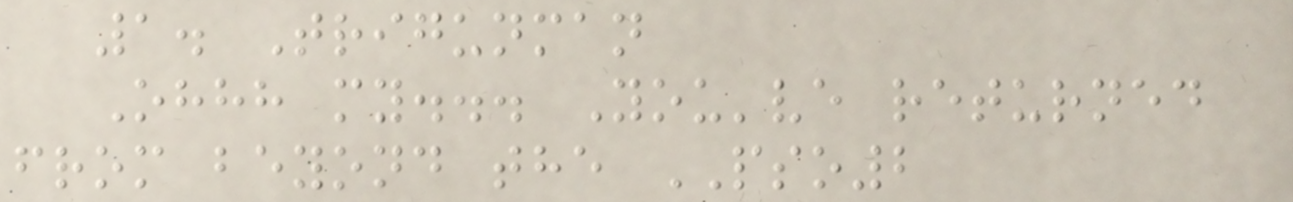1. Trigunman
Ohhh my... You've returned
from beyond the PSO2
